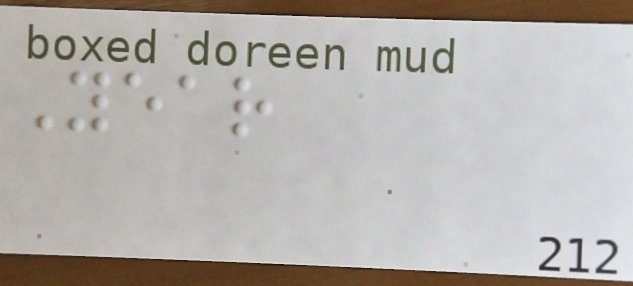Year
